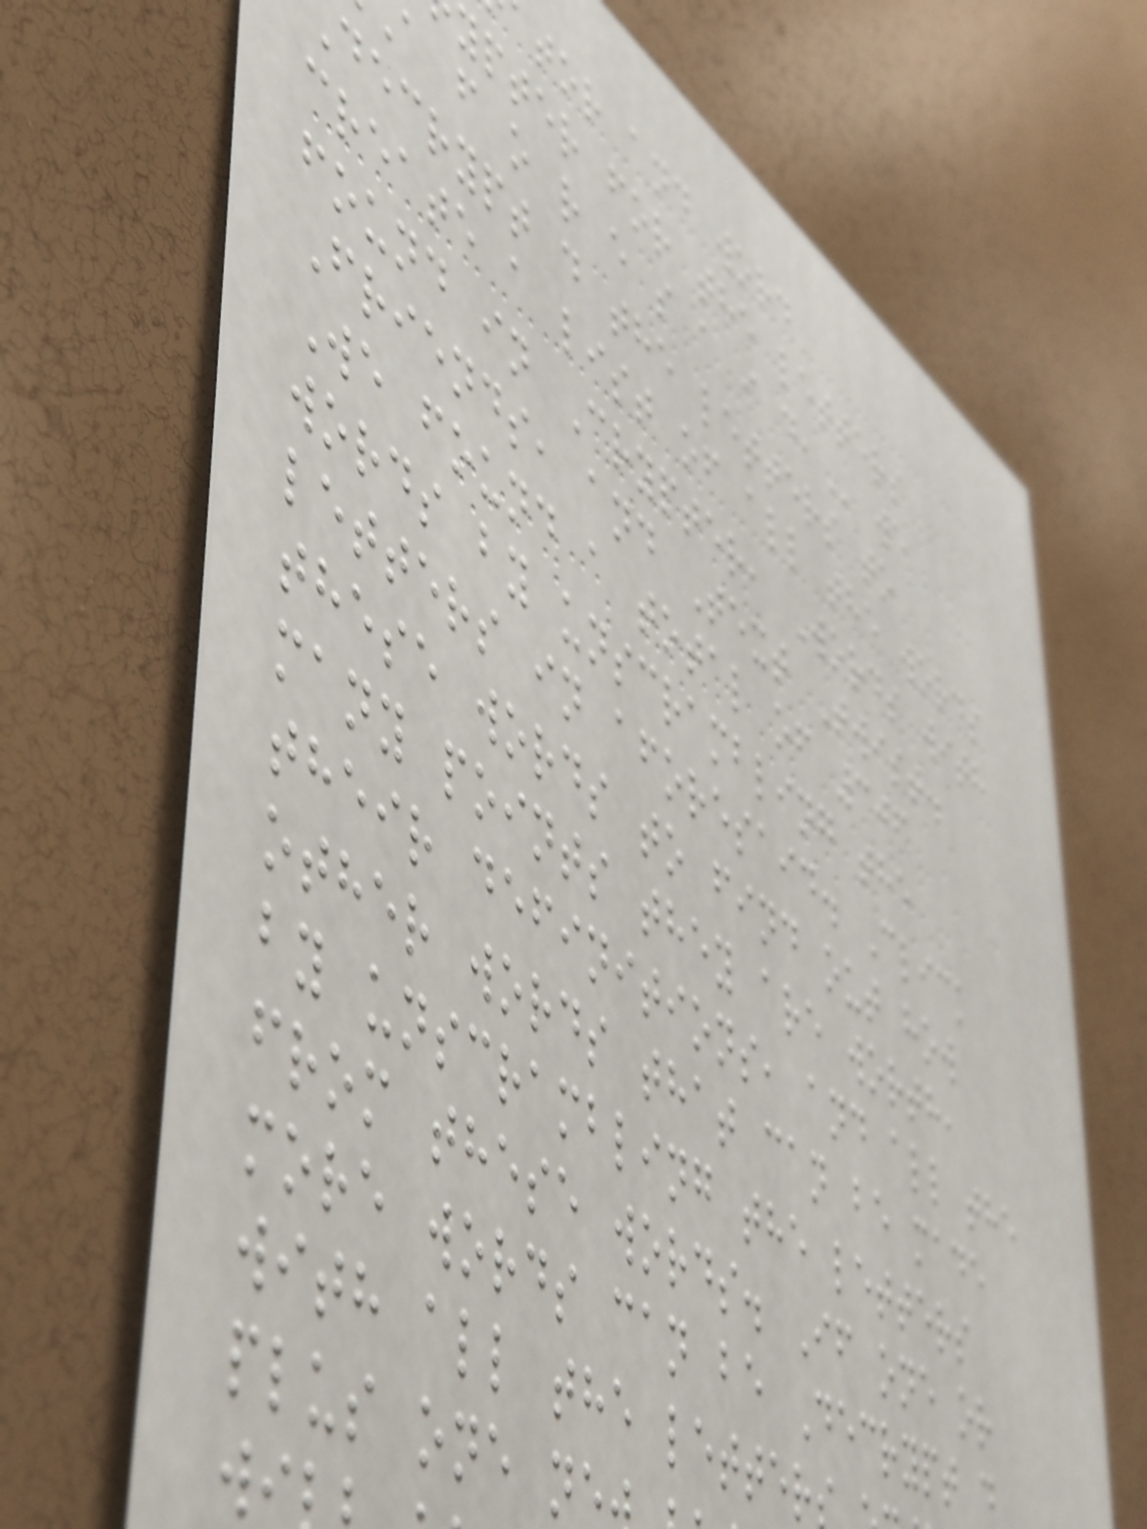tor and word
ypter for the letters
a f o r e s a i
decrypt d the letters to
create a list of all the words
found in Crypter, Words with
Friends, and Text Twist.
We found a total of 306
words by unscrambling the
letters in aforesaid. Click
these words to find out how
many points they are worth,
their definitions, and all the
other words that can be made
by unscrambling the letters
from these words. If one or
more words can be Decrypt d
with all the letter
plus one n
